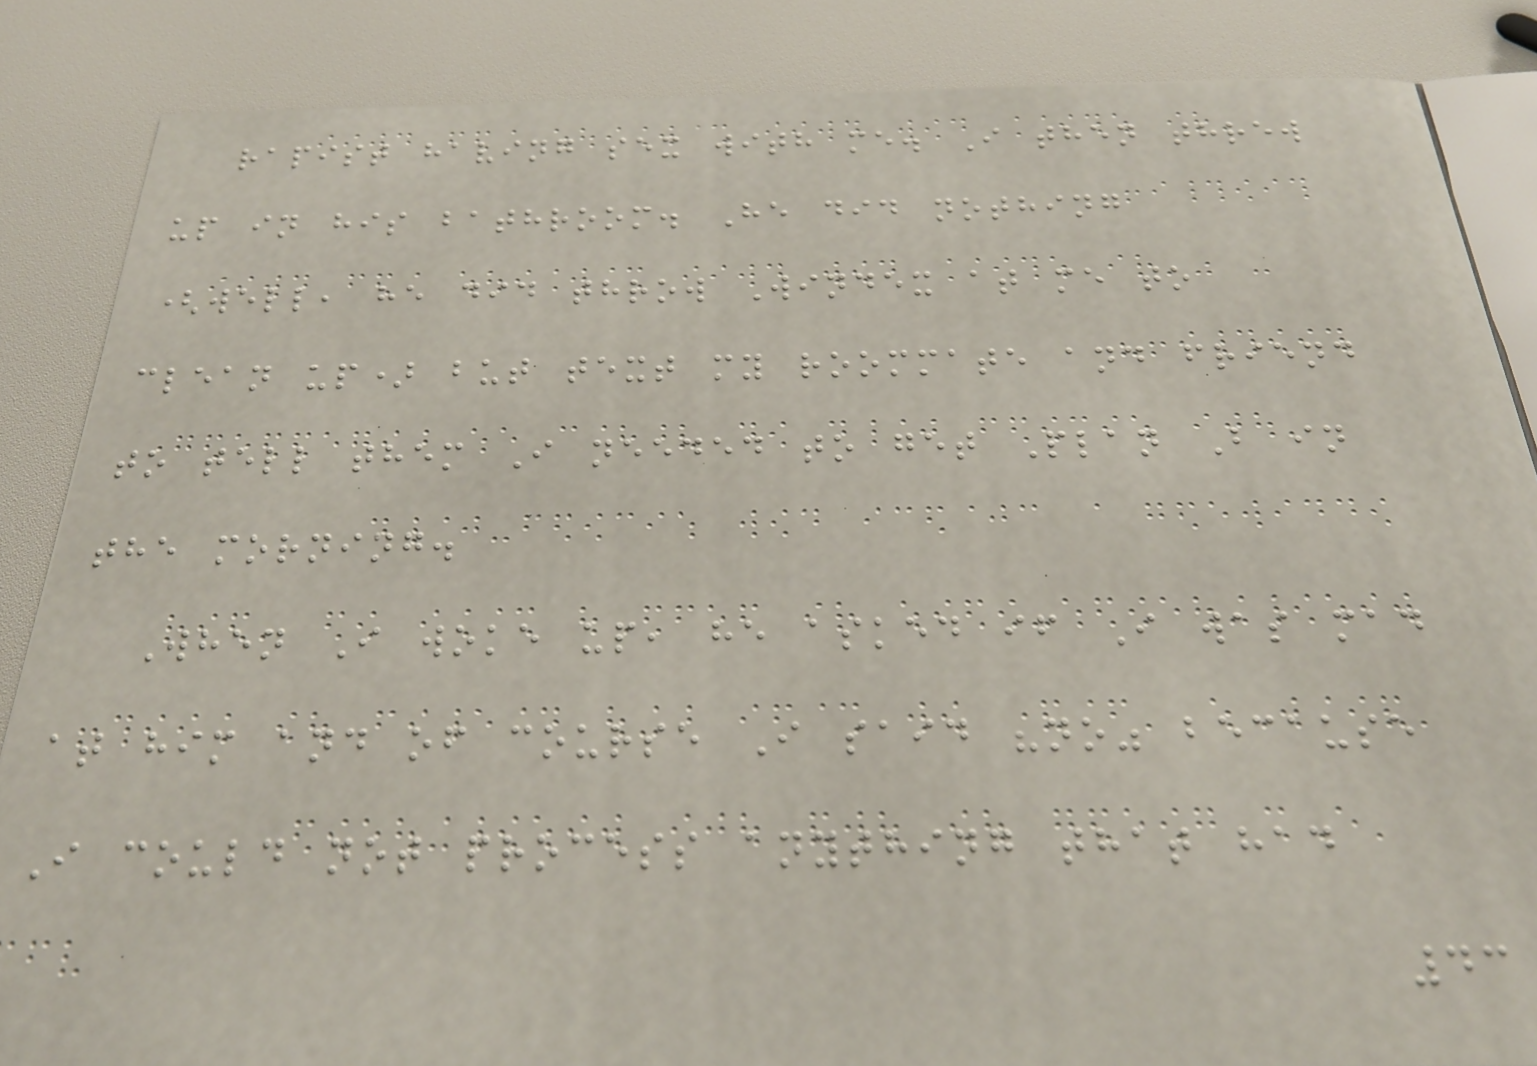rapist having sex with me. I then threw
up in his bathroom. He did nothing
(well, he did throw Windex at me to
clean up) but text my roommate and friend
to tell them I needed to get Plan B in
the morning.
When I woke up, he asked if I was mad
at him and of course I said "no" because
I could not process anything that had
43
